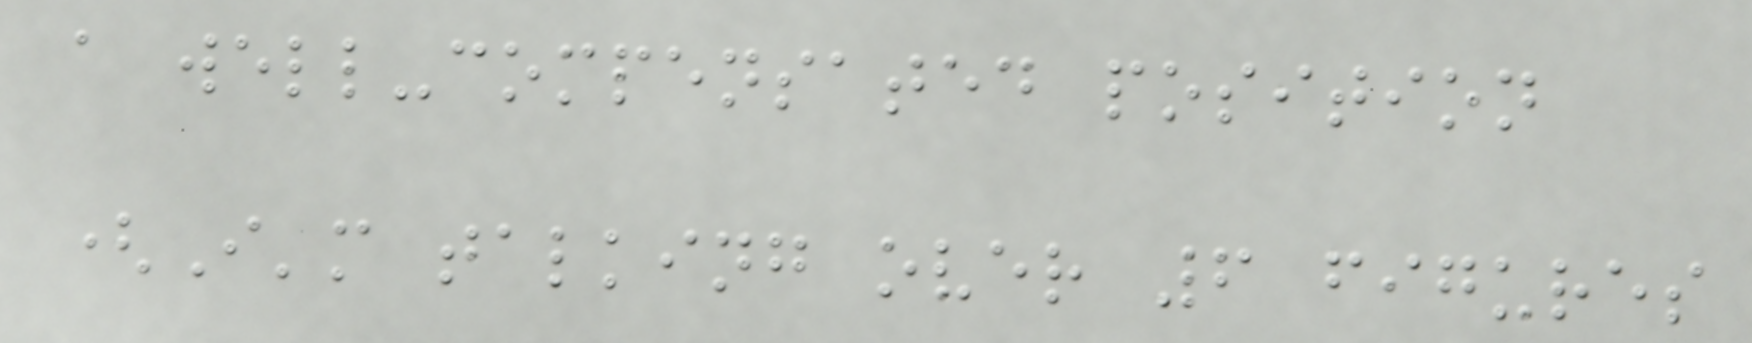a well-compensated position
(I'm talking over 6 figures
